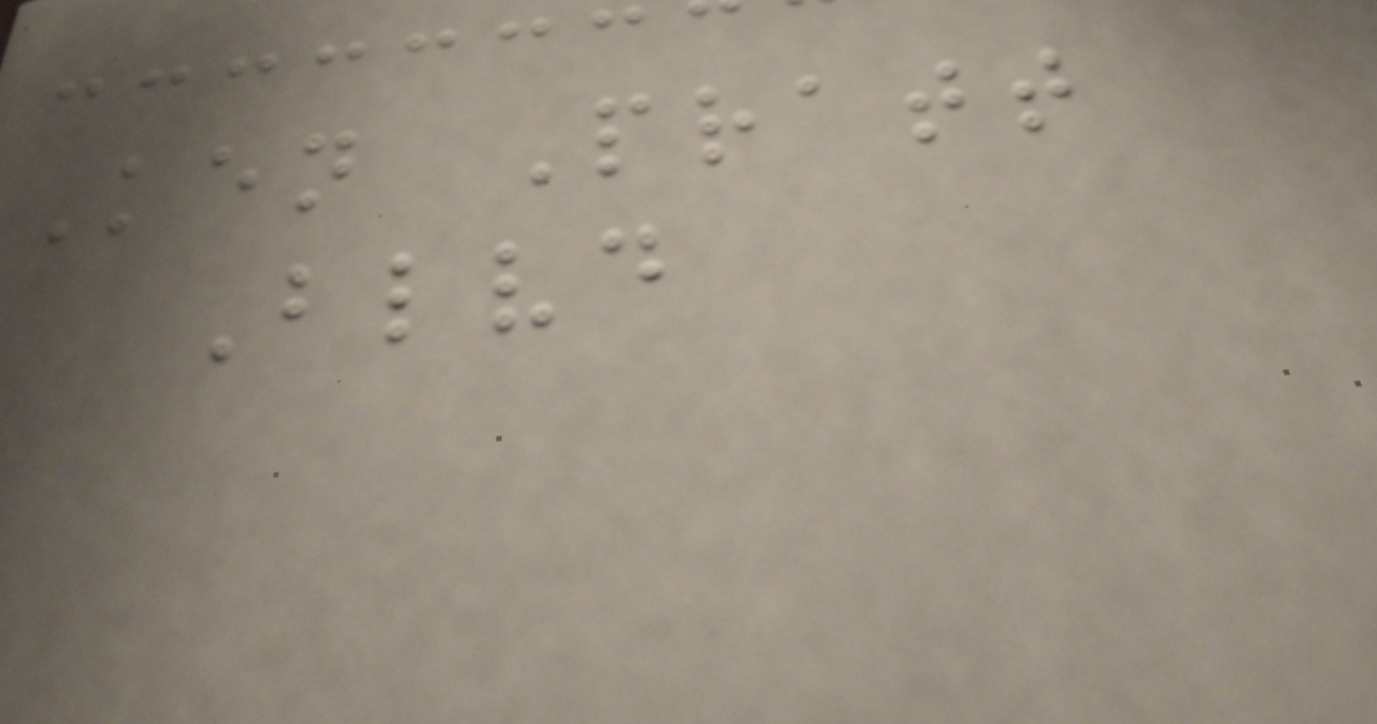Ken Pratt
Blvd
